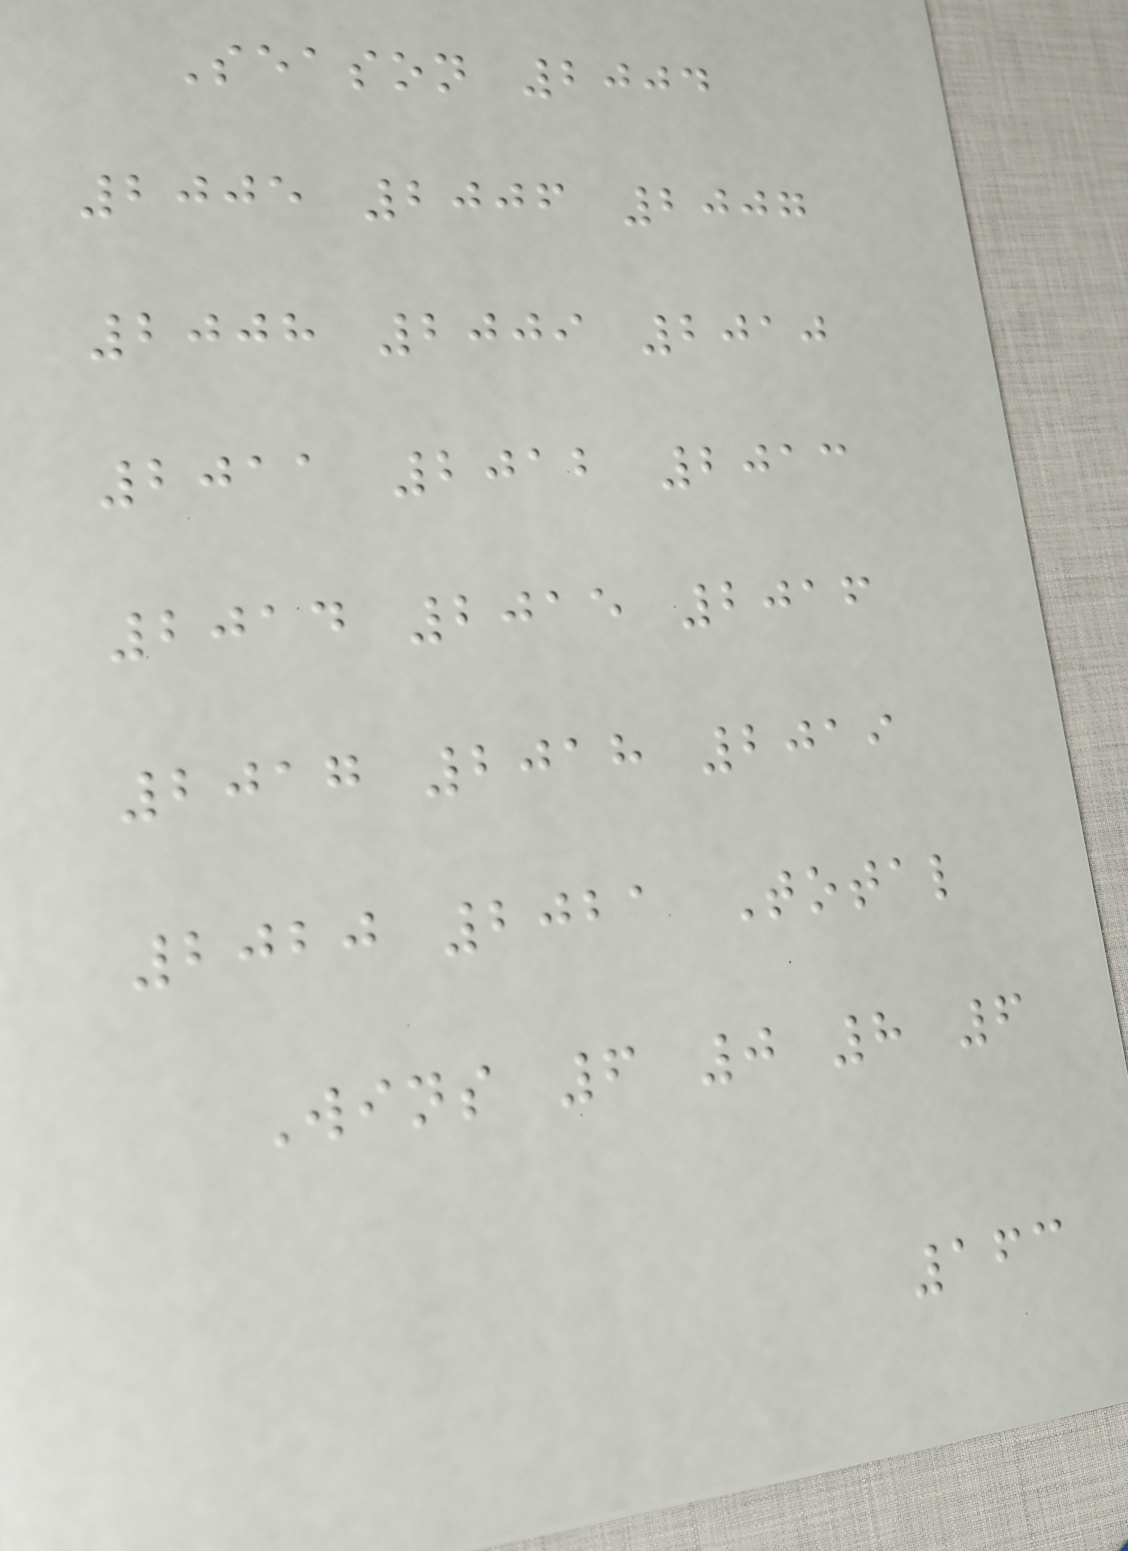Season 2004
2005 2006 2007
2008 2009 2010
2011 2012 2013
2014 2015 2016
2017 2018 2019
2020 2021 Total
Wins 6 0 8 6
163
